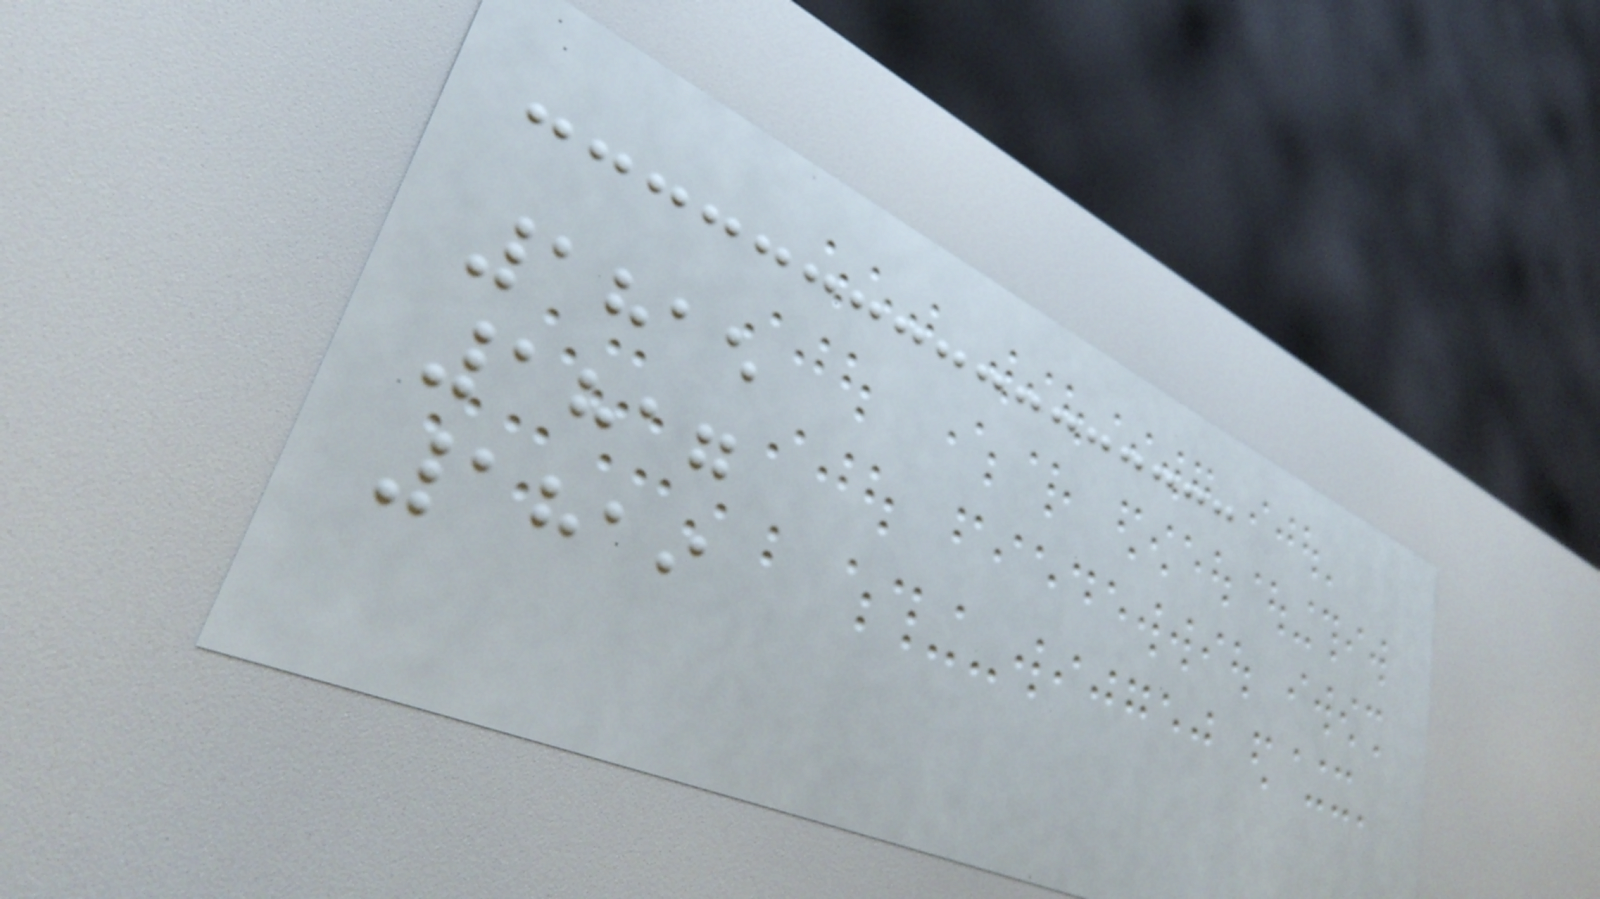1815
1817
1819
